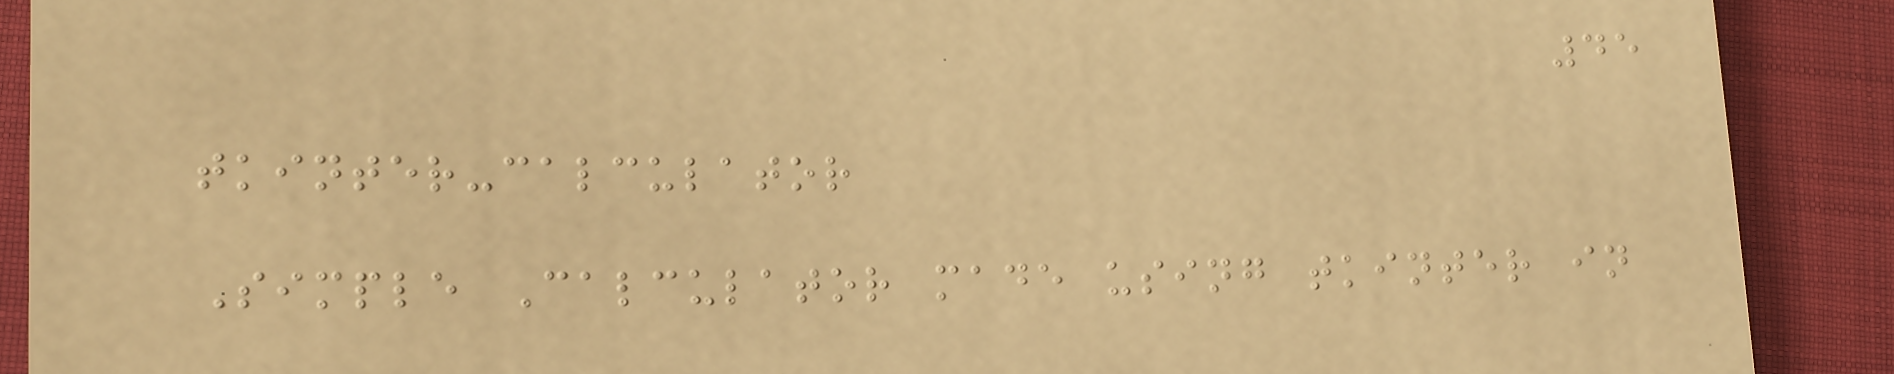45
tkinter-calculator
Simple Calculator made using tkinter in
